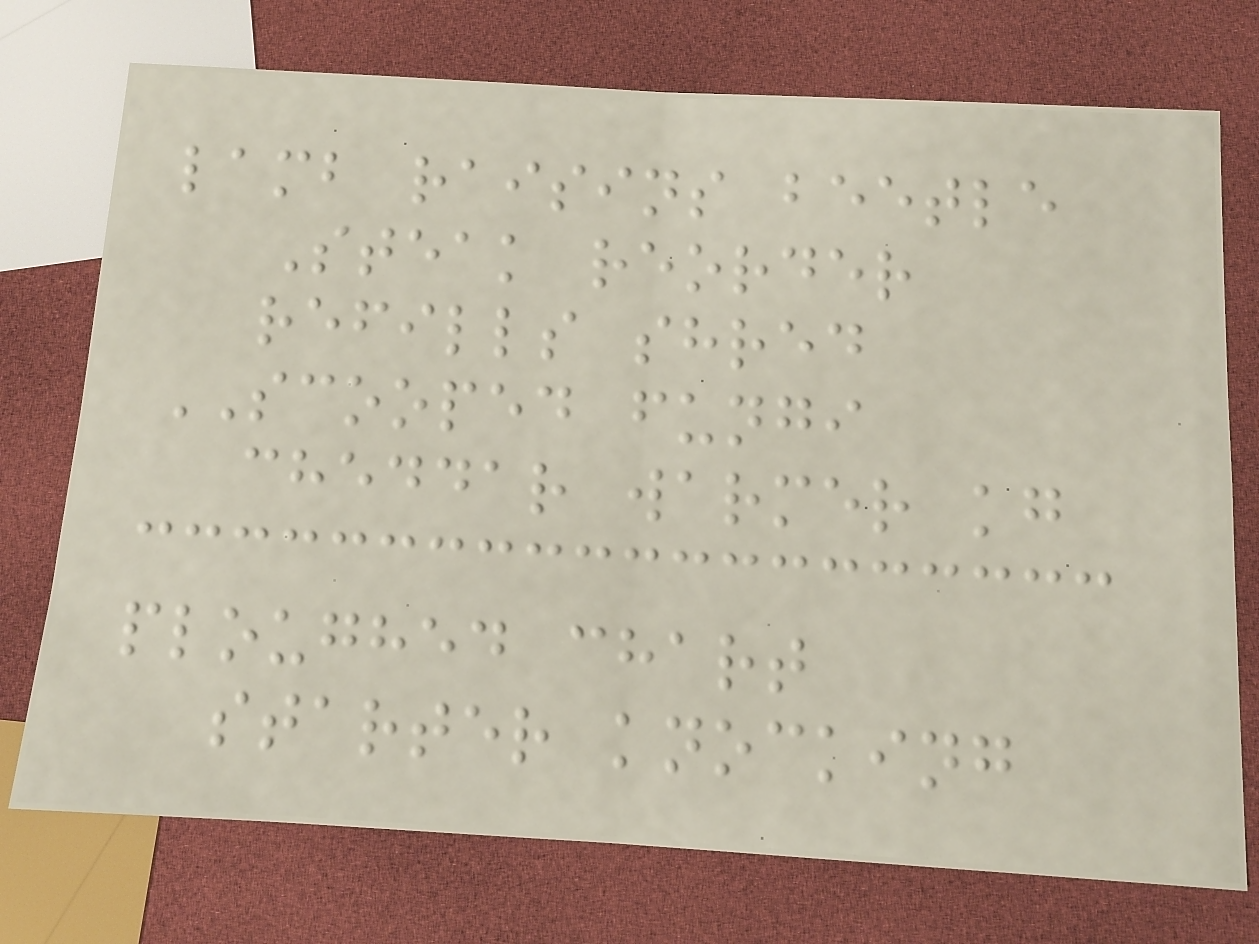lamb raisins beetle
Steak reorder
refills shred
SCOOPED fungi
cheddar warmer kg
ploughed chart
starter knocking
